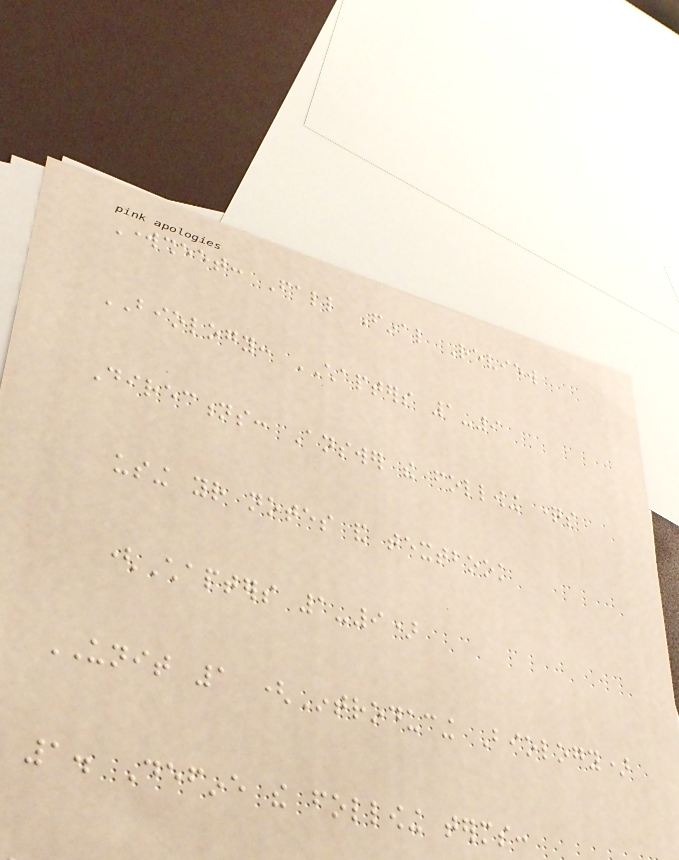Worksheet: Fall Final Review
BIOLOGY: CHAPTERS 1-9
Directions: Answer the following questions
using your notes and textbook
(Chapters 1-9)
UNIT 1 (Introducing Biology)
1. Define the following terms:
